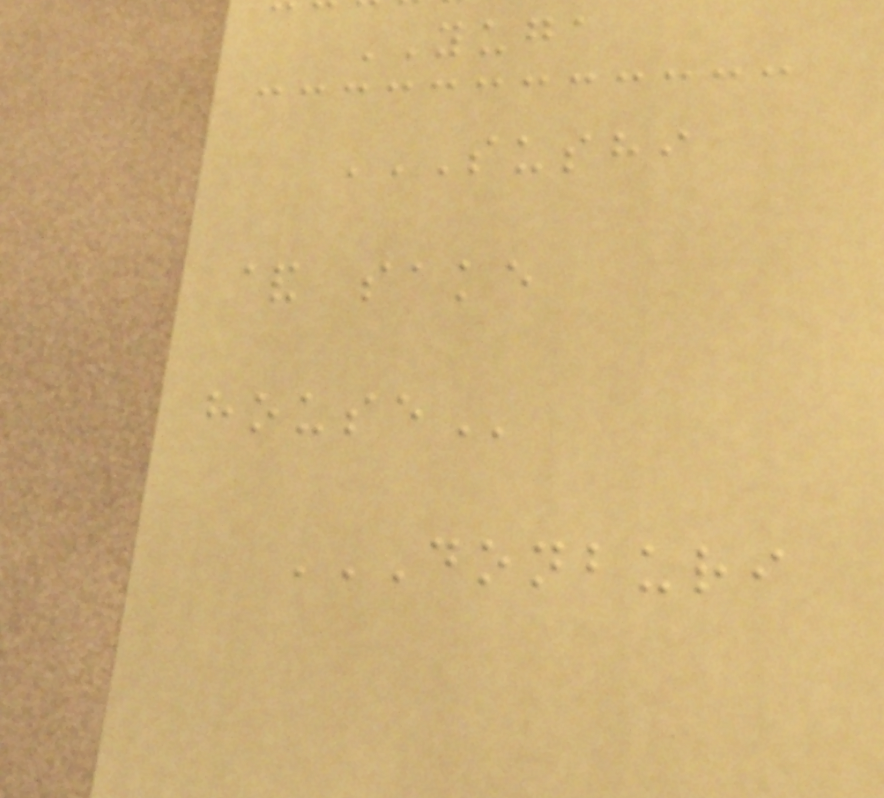YUGA
SUSHI
& SAKE
HOUSE
DONBURI
